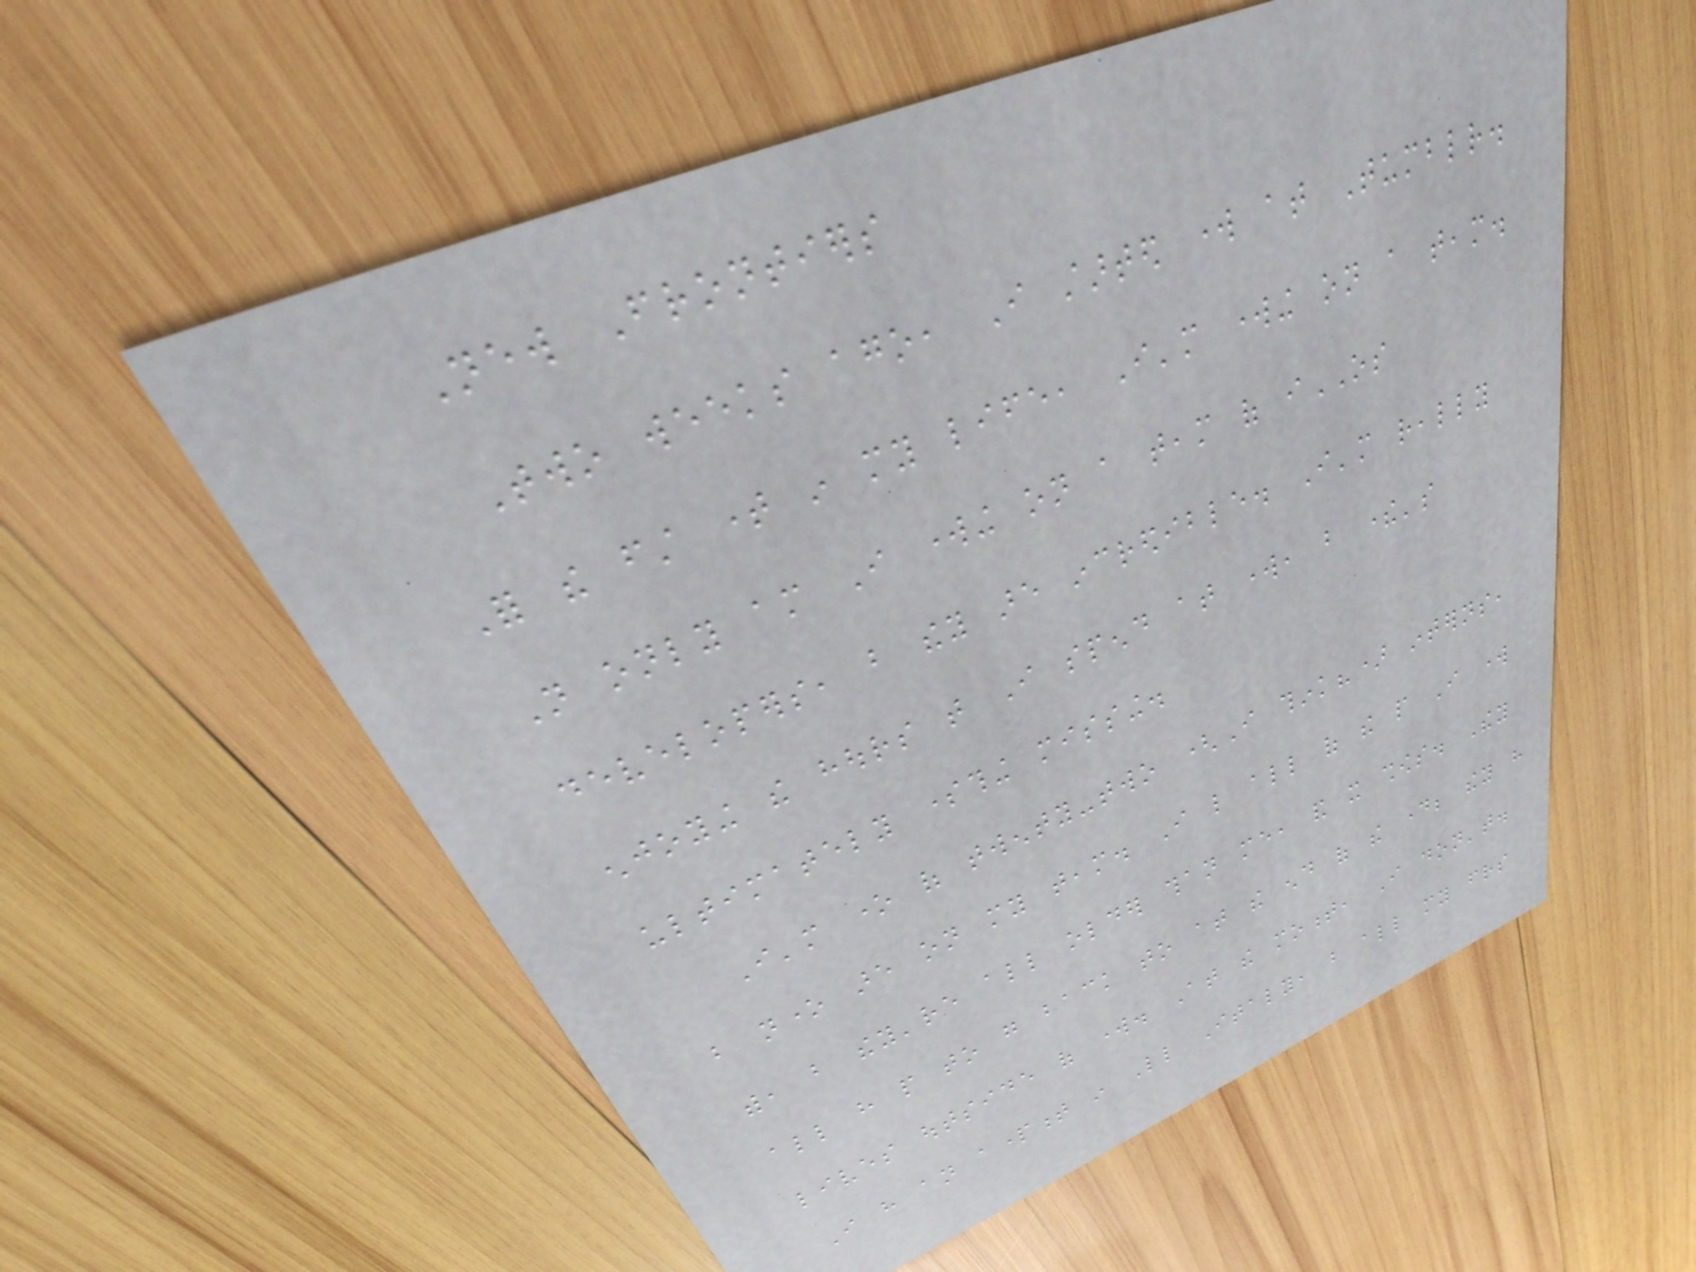New Frontiers
Two weeks ago, I started work at Tumblr.
For the first time in my life, I'm working on a team.
Not only am I working on a team of iOS
developers, but they are incredible. I'm really
enjoying the hours that I spend at work, but there's
ultimately something missing.
I'm one of twenty-two (I think?) interns,
but none are on my team. I like all of the people I work
with, but they're all older than me, and it shows. They
all have people to go back to at the end of the day; they have
lives outside of work. At the moment, I don't.
I have an apartment in Little Italy, but all my friends
